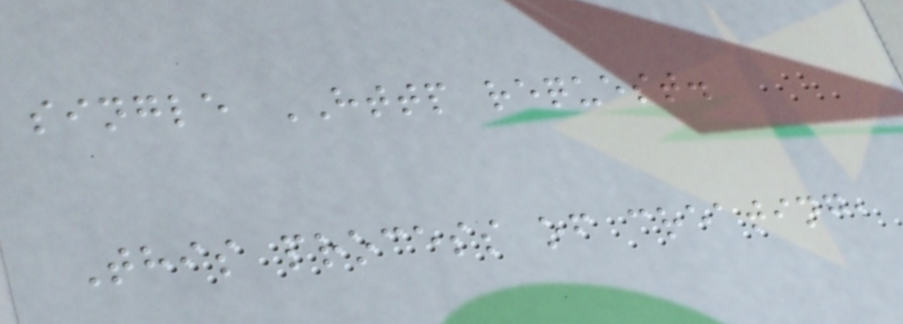single HTTP request.
This process of creating,
